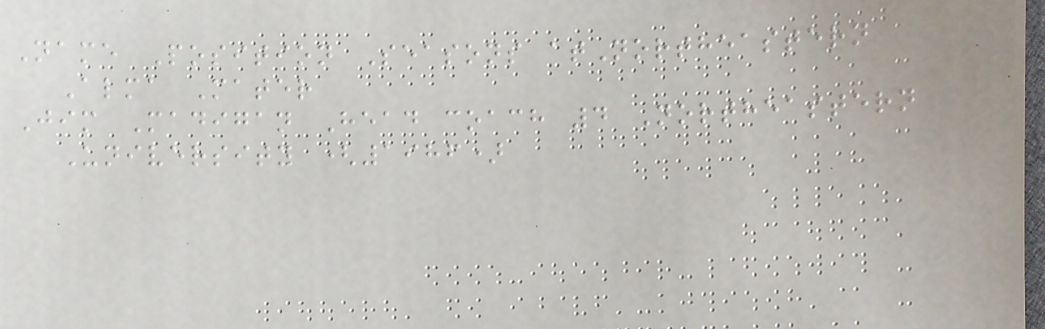Name Position Seasons atNortheastern
Alma Mater
Jim Madigan Head coach 4 Northeastern
University (1986)
